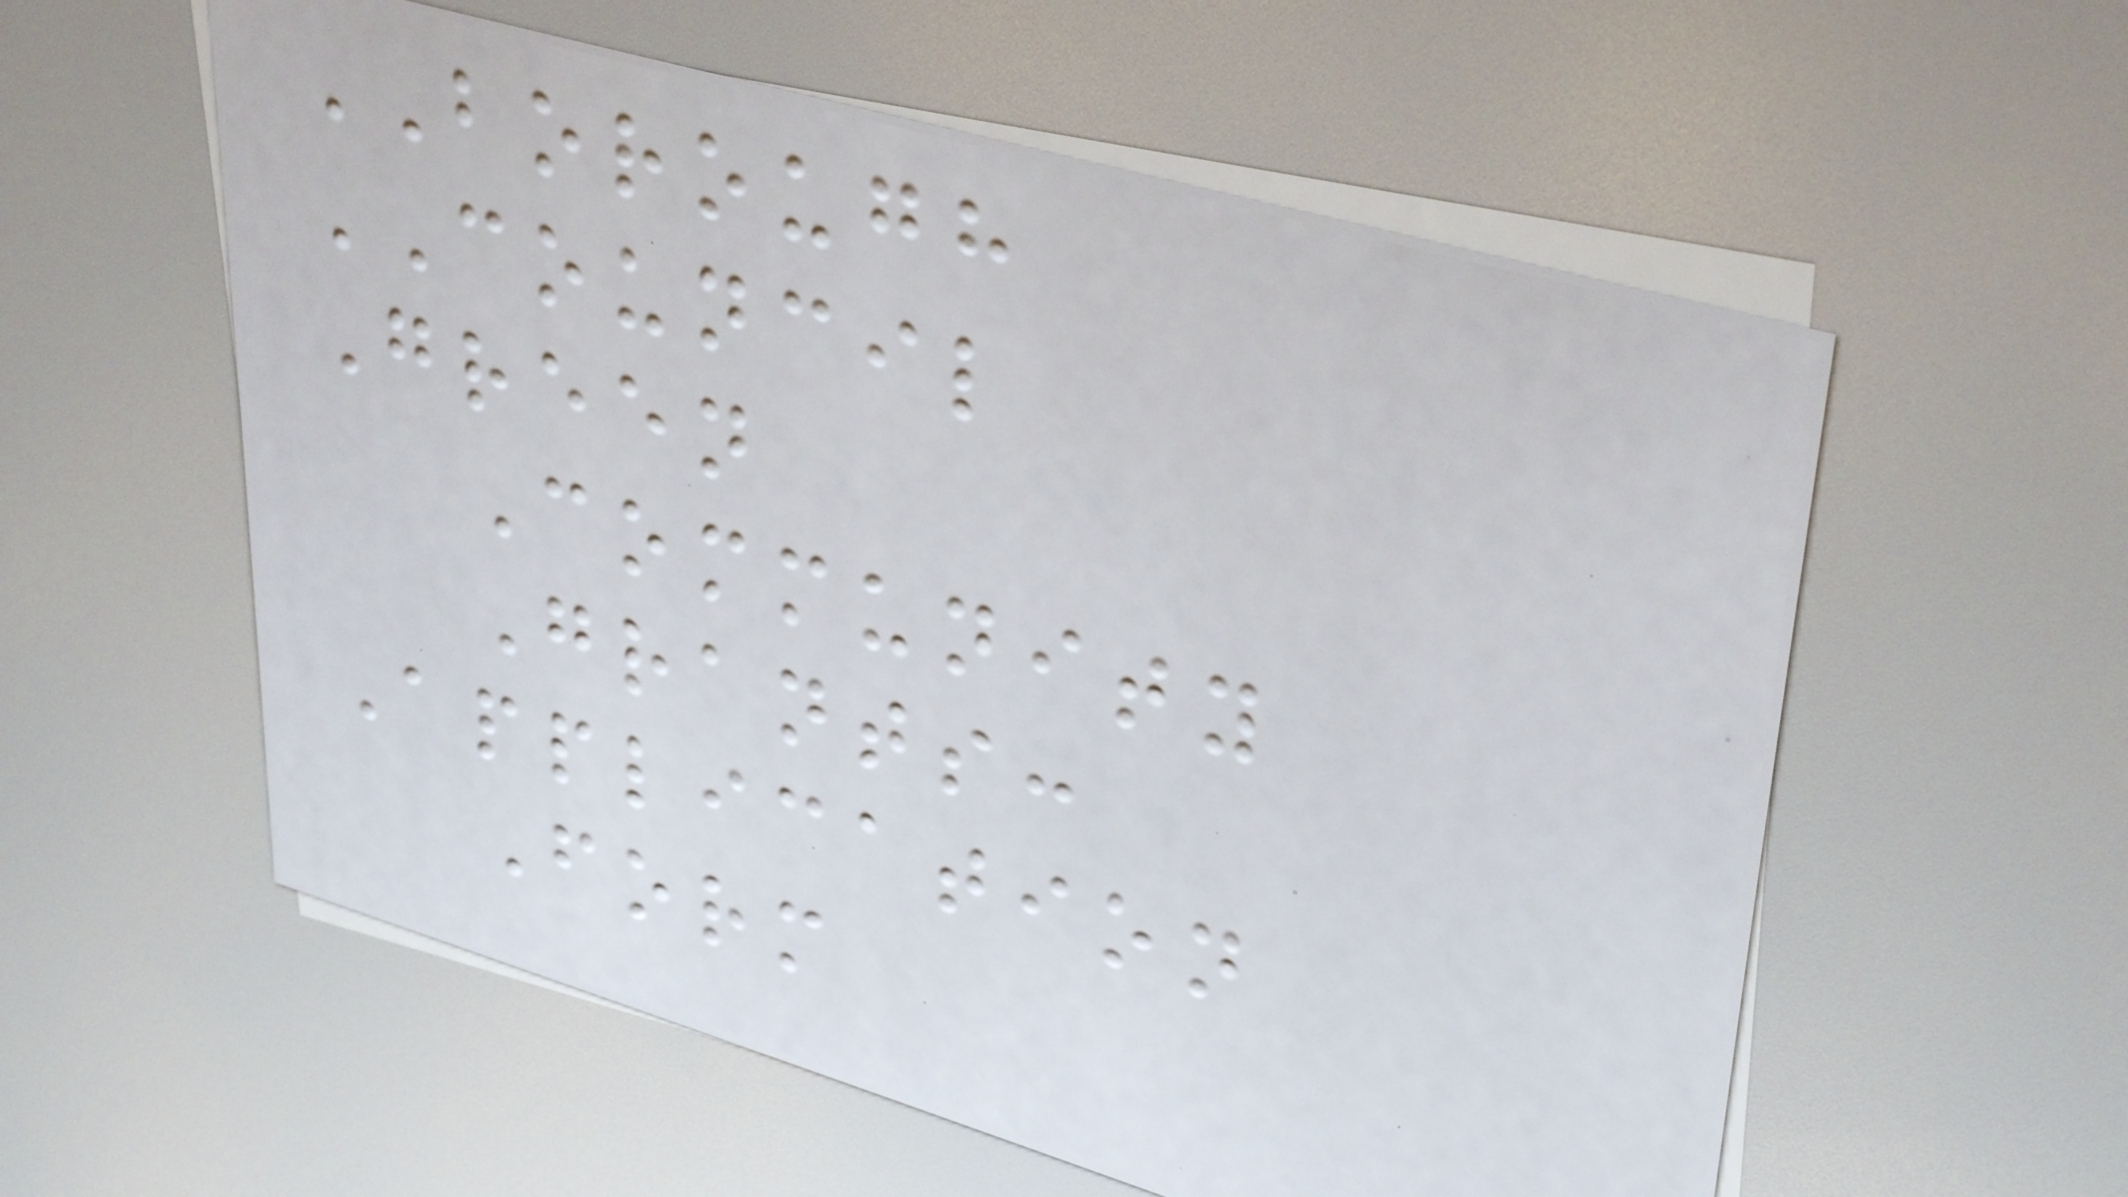BOROUGH
COUNCIL
Green
Community
Grants:
Application
Form
